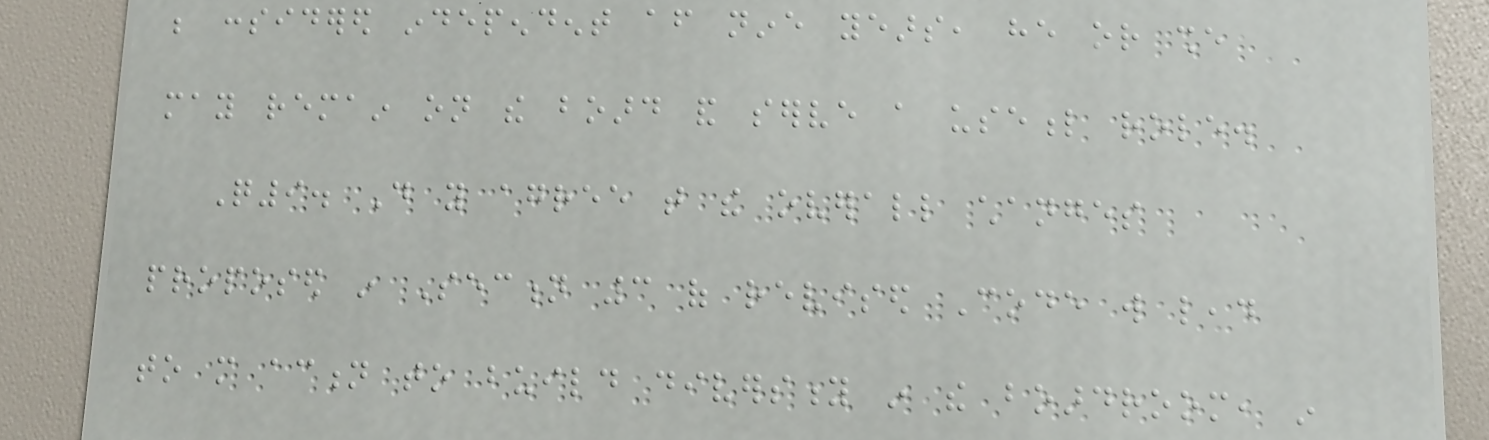be considered independent after nine years, he or she
may remain on the board and serve a useful role.
Q9. Do you agree that the overall changes
proposed in Section 3 of revised Code will lead
to more action to build diversity in the boardroom, in
